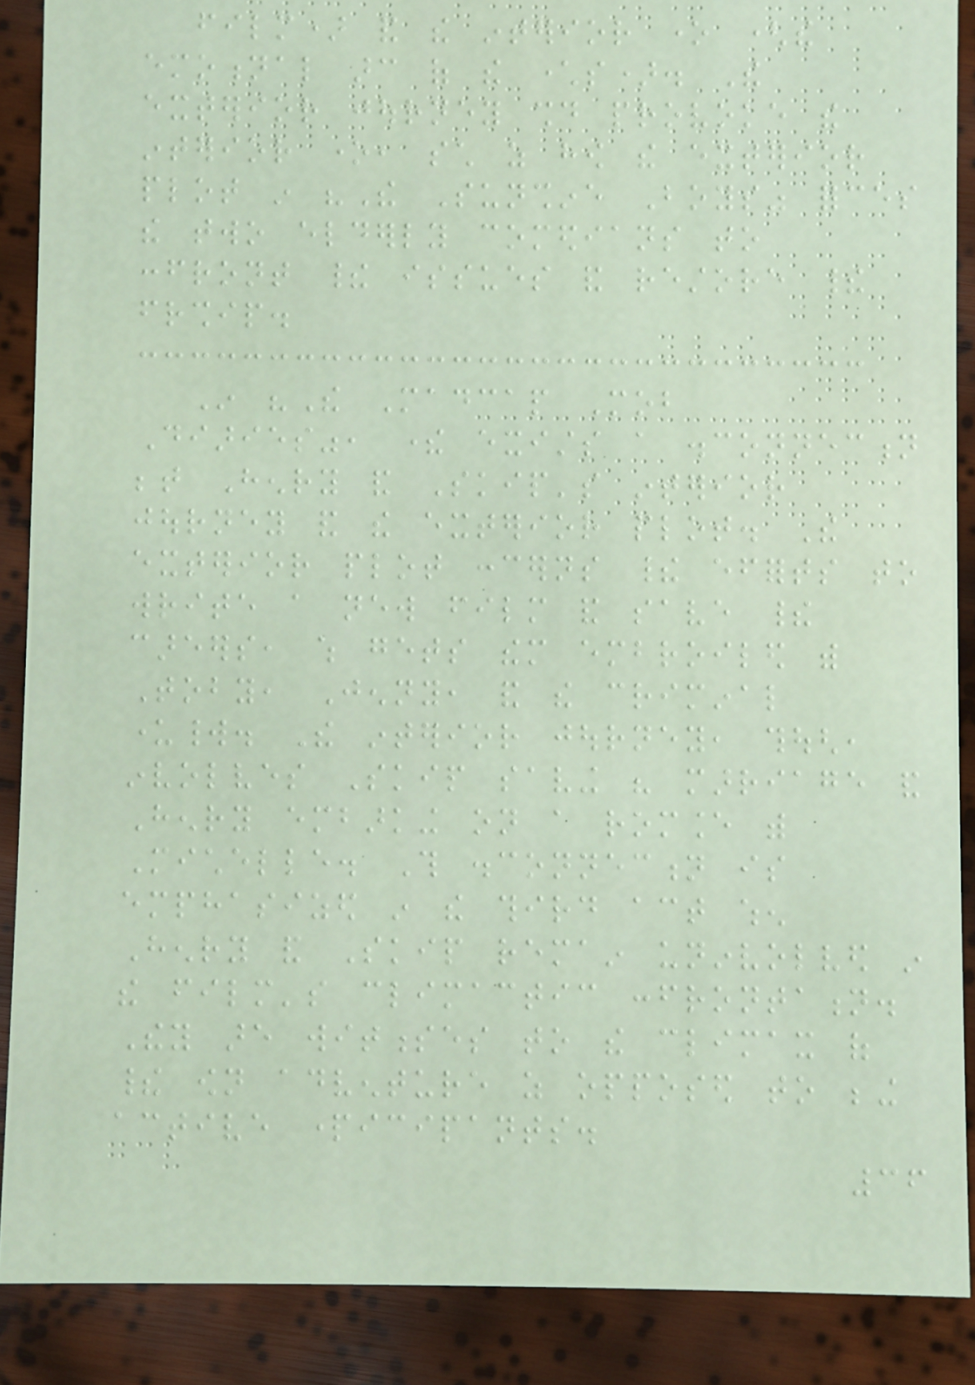film) and the interior one (the
emotional arc of the characters). The
exterior journey should provoke the
interior one, such as how the exterior
plot in "The Sunshine Boys" forces
the two elderly comedians to
confront their issues and restore their
friendship.
In "The Madcap Mob
Diaries", there exists a disconnection
between Henry and Skip's interior
journey and the exterior plot. The
exterior plot concerns their efforts to
write a new film and save their
careers, which gets them embroiled with
Toby, Jenny, and the criminal
underworld. The interior journey, though,
involves Skip saving his marriage and
Henry embarking on a romance with
Michelle. This disconnection is
emphasized in the third act when
Henry and Skip remain uninvolved in
the film's climactic confrontation.
They are witnesses to the climax of
their own adventure as opposed to being
active participants.
36
